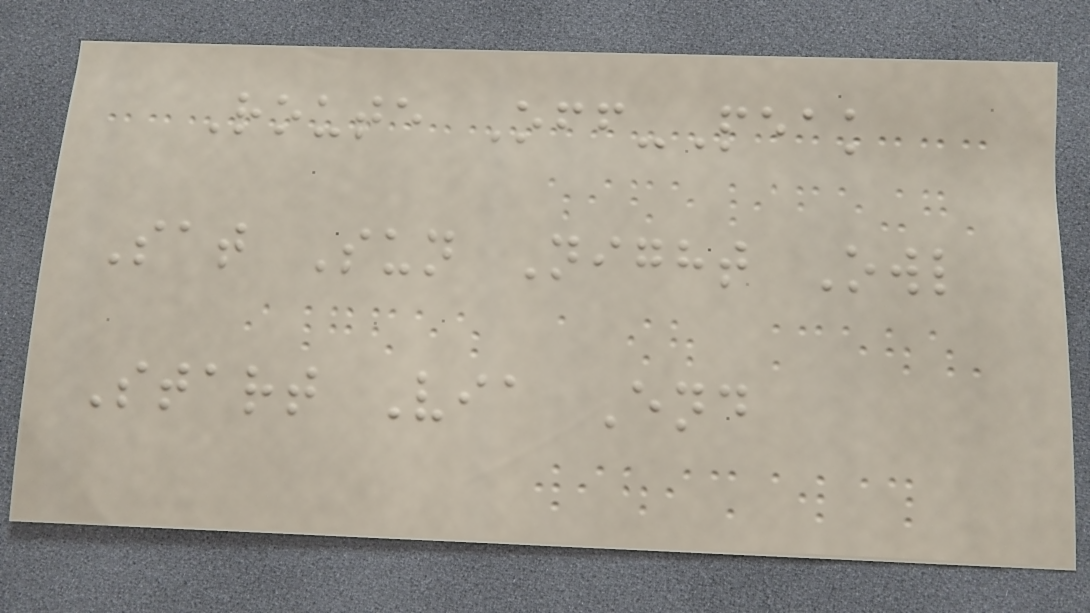Route Off-Peak
Sat Sun Night Owl
Start Via End
